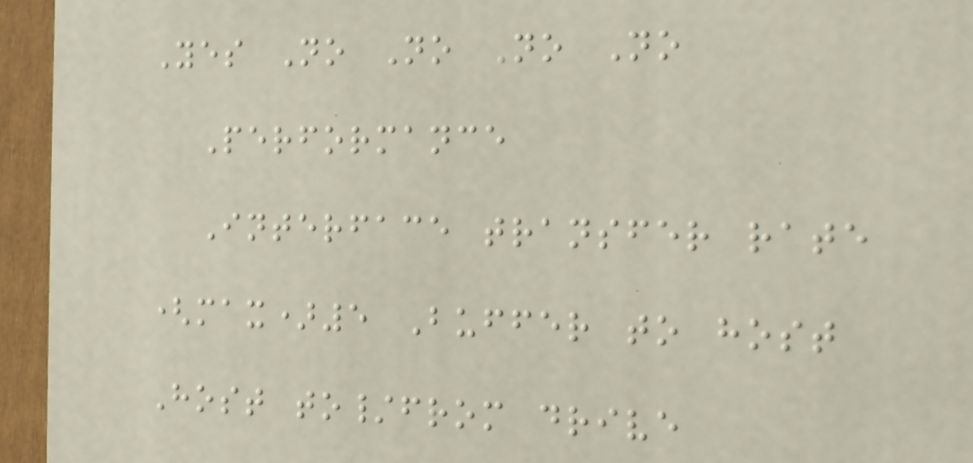Yes No No No No
Performance
Interface transfer rate
(max)5 Buffer to host
Host to/from drive
